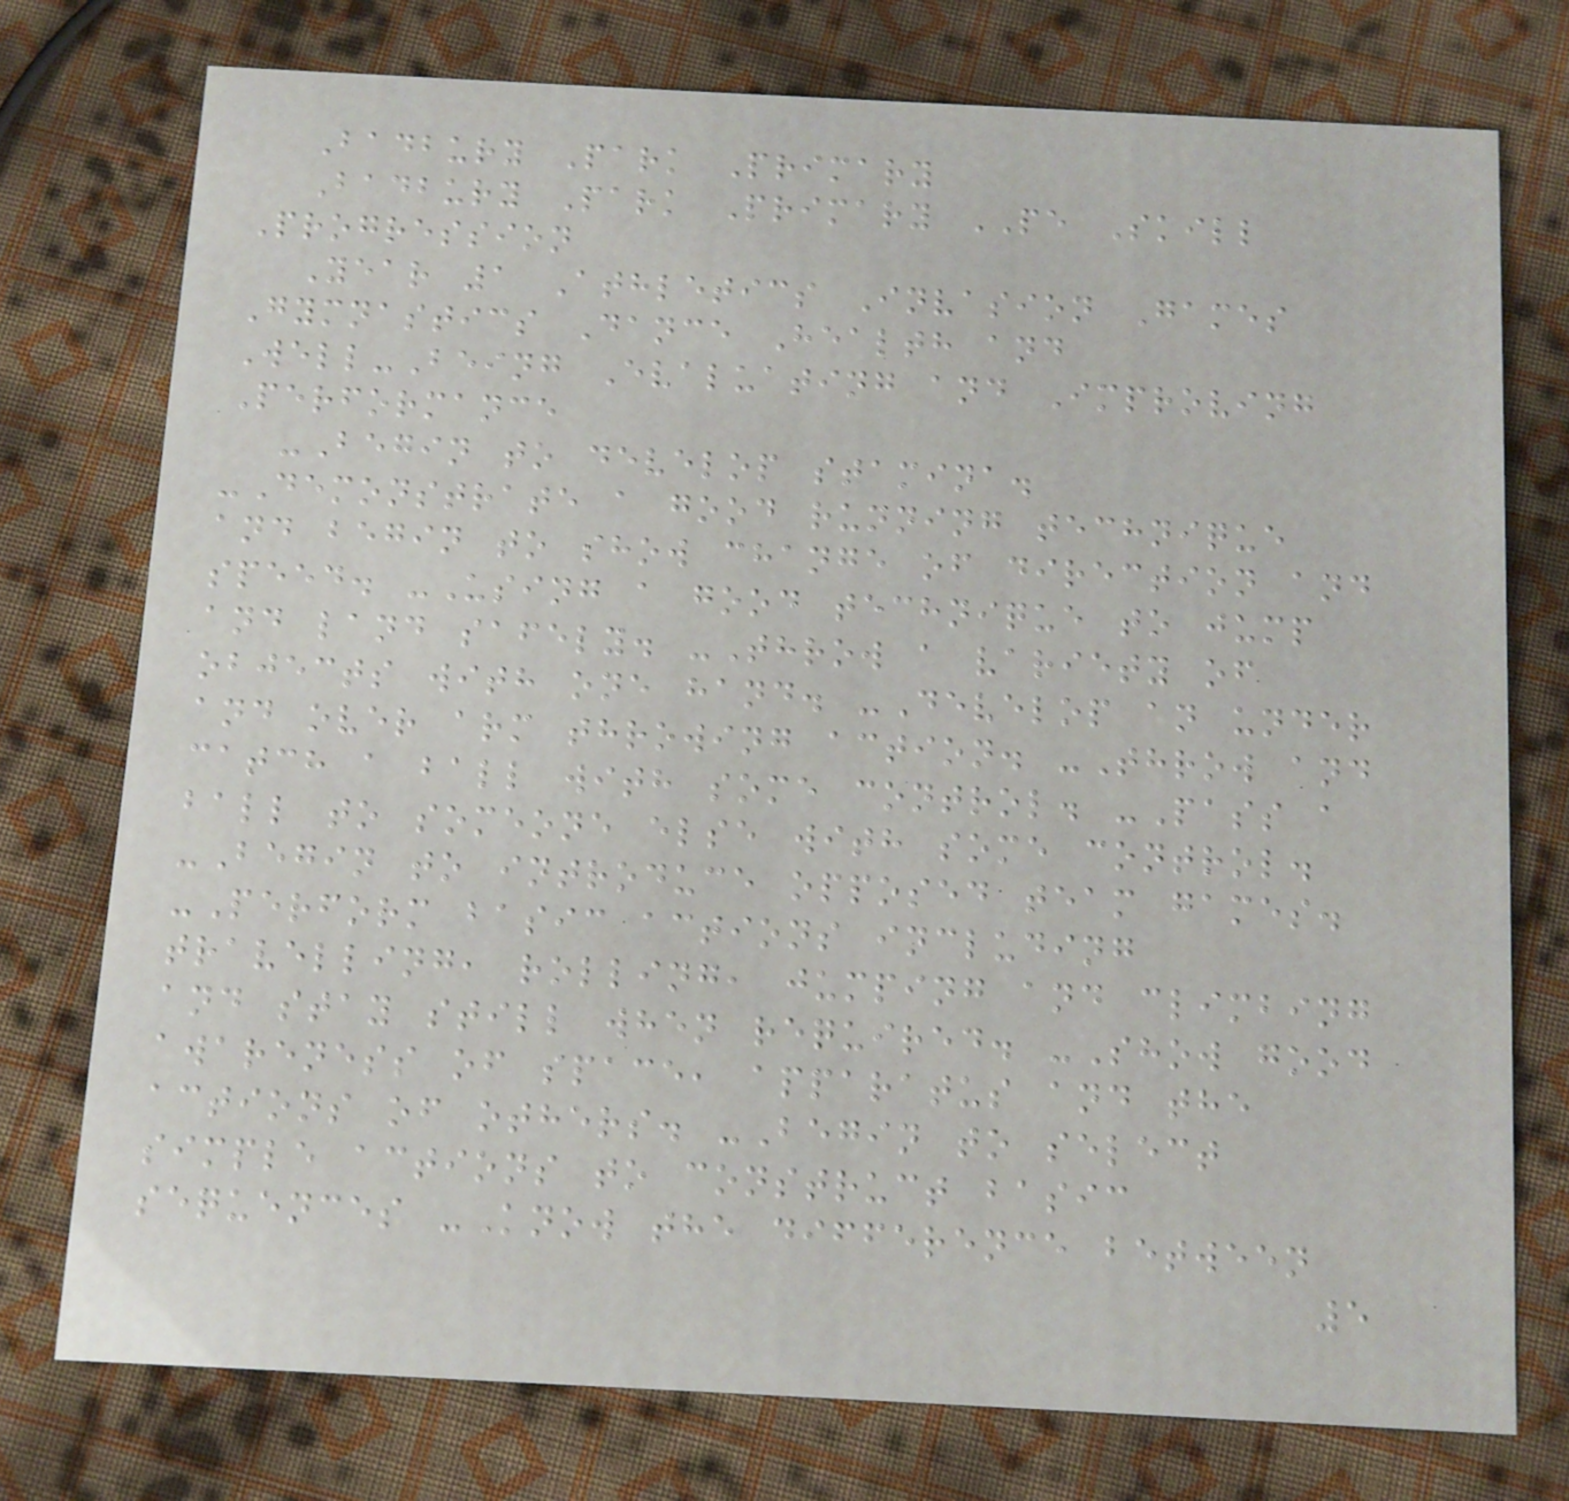Badbury Park Primary
Badbury Park Primary PE Skill
Progression
Year 1 Athletics Invasion Games
Gymnastics Dance Health and
Well-Being Evaluating and Improving
Performance
-Begin to develop stamina.
-Demonstrate a good running technique
and begin to show change of direction and
speed. -Using a good technique to jump
and land safely. -Throw a variety of
objects with one hand. -Develop an under
and over arm throwing action. -Throw and
catch a ball with some control. -Pass a
ball to someone else with some control.
-Begin to introduce opposed team games.
-Perform basic actions including
travelling, rolling, jumping and climbing
and stay still when required. -Show good
awareness of space, apparatus and the
actions of others. -Begin to select
simple actions to construct basic
sequences -Know the difference between
5
